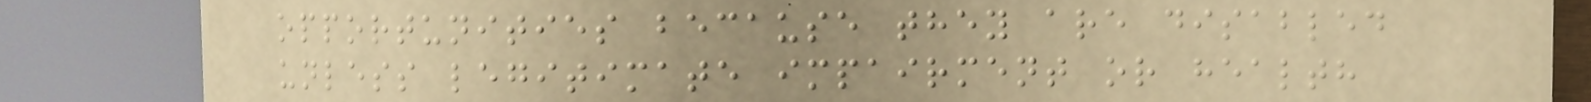opportunities because they are disabled
unless legitimate impairment or health
